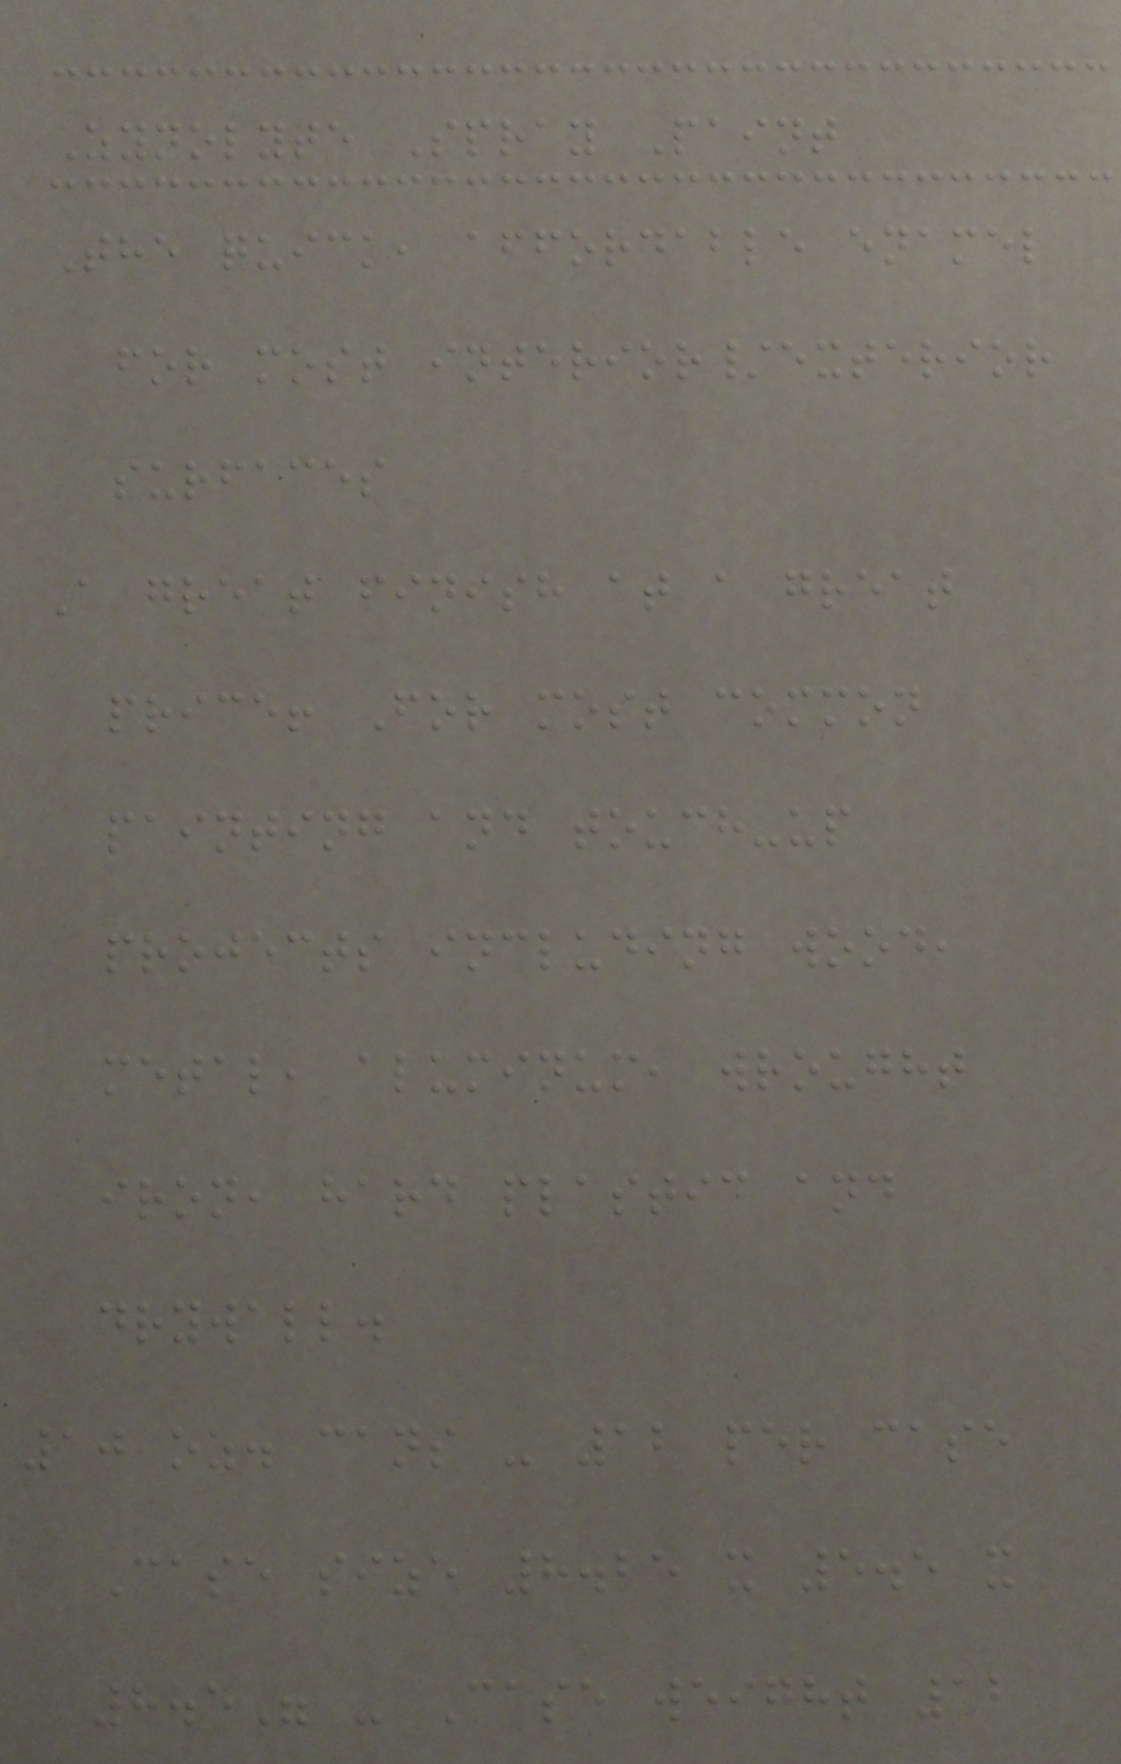Zynolyte Spray Paint
The quick, affordable enamel
for most interior/exterior
surfaces
A great finish at a great
price! For most common
painting and touch-up
projects including wood,
metal, aluminum, wrought
iron, hard plastic and
drywall.
10 oz. cans - 12 per case
Case size 8.25 x 5.5 x
8.5" - Case weight 12
